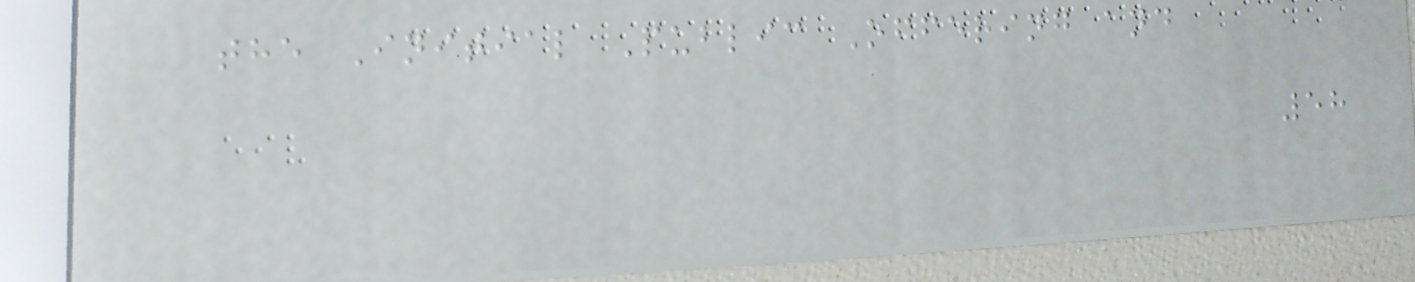the Initial Public Offering and
58
